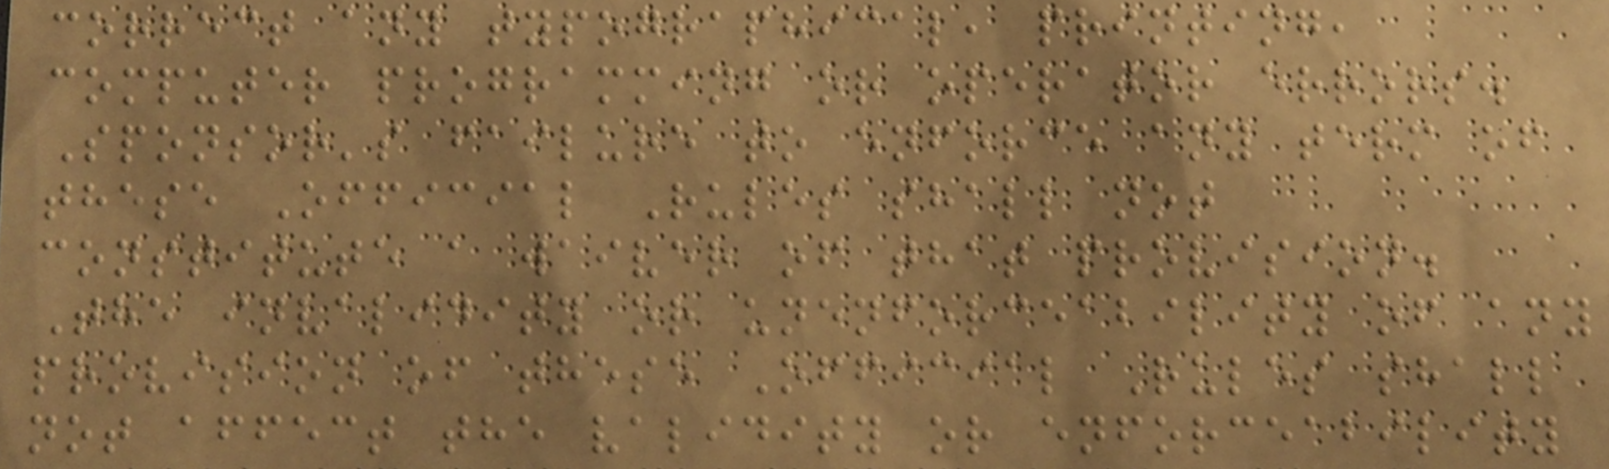correct any typographical, printing,
computer programming or operator errors.
Sponsor's failure to enforce any term of
these Official Rules shall not
constitute a waiver of that provision.
The invalidity or unenforceability of any
provision of these Official Rules shall
not affect the validity or enforceability
